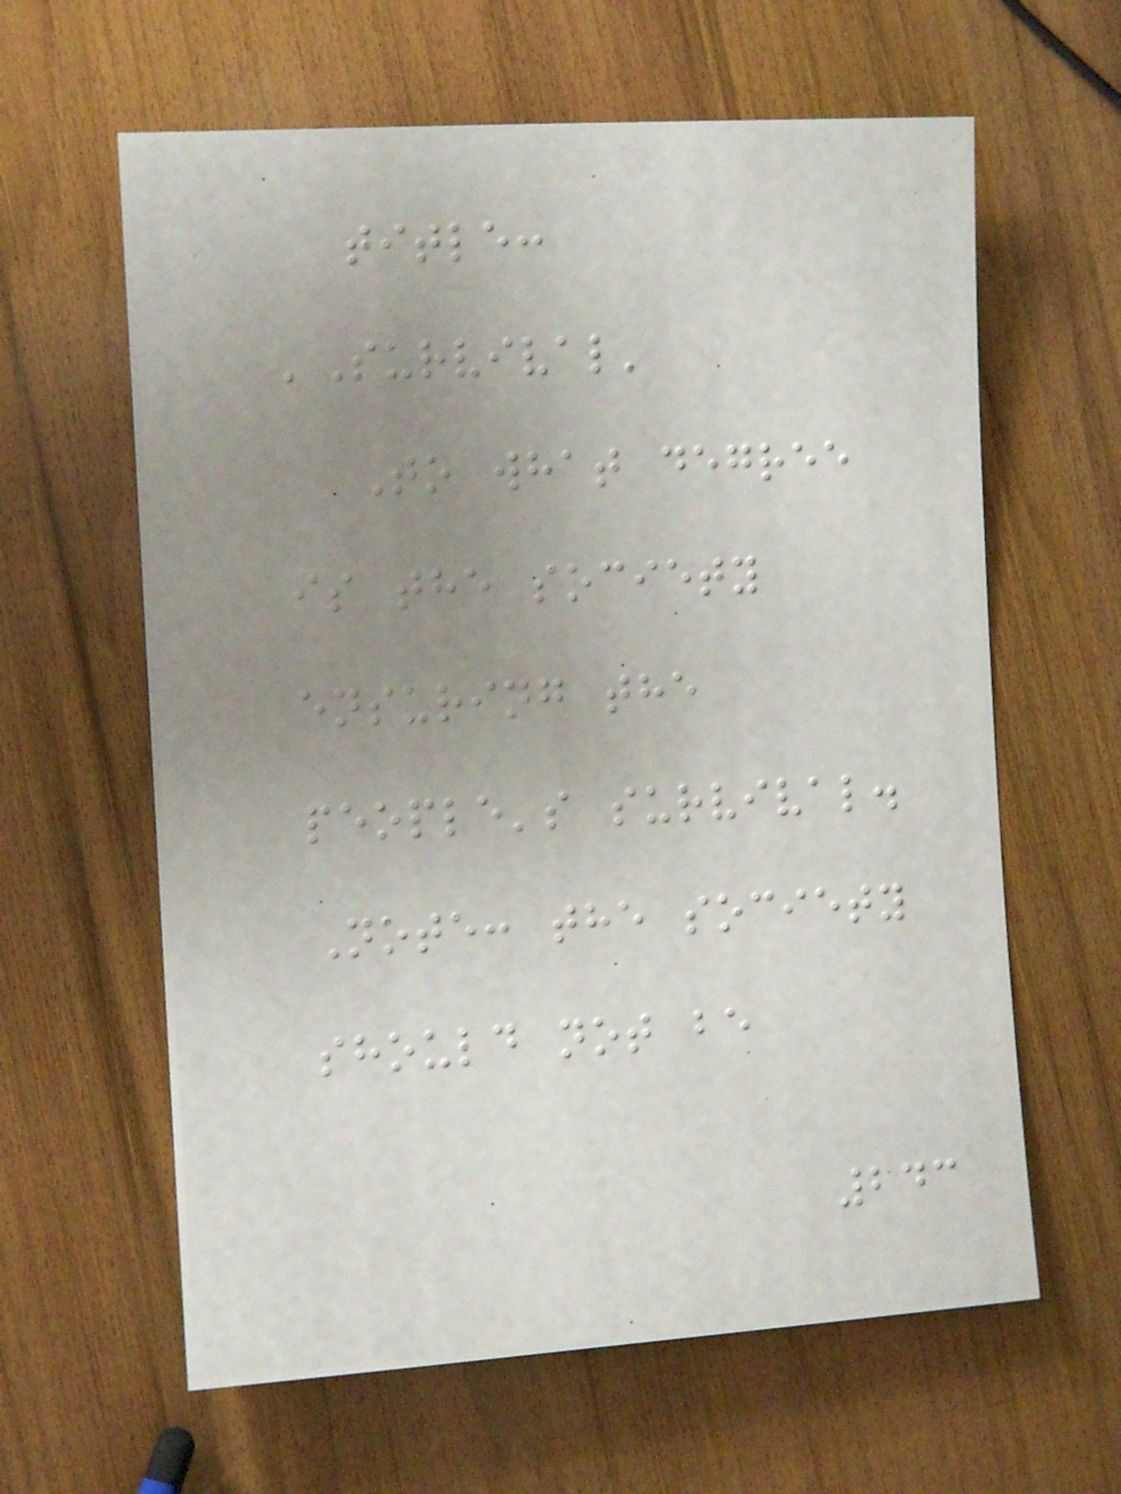title:
'Survival'
To what degree
is the society
ensuring the
people's survival.
Note: the society
should not be
243
